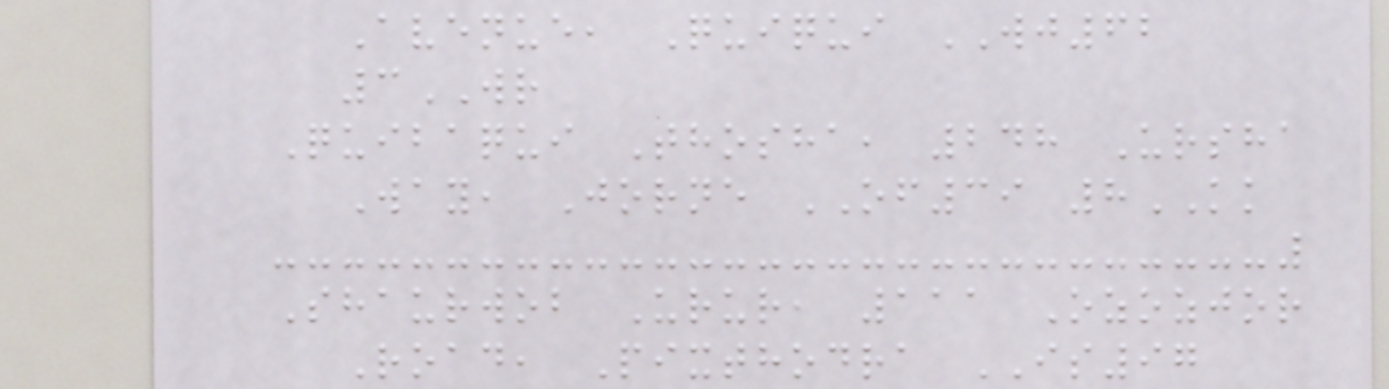Avenue, Quiqui WJ62
3WR
Quibaqui Thosha, 248 Ursha
Way, Jorne OF39 8KK
Shaurwob Urur, 111 Ozozjor
Road, Pixthodra IS97
